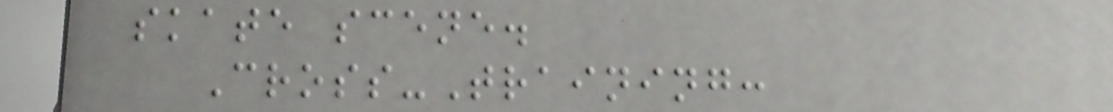skate scene.
Cross-Training:
